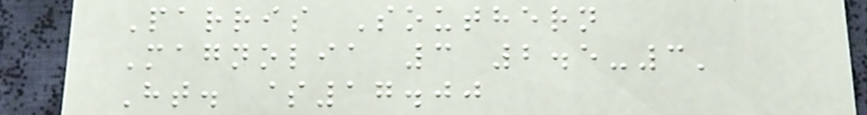Parris Southern
Magnolia 3 2.5-3'
Ht. $17.00
